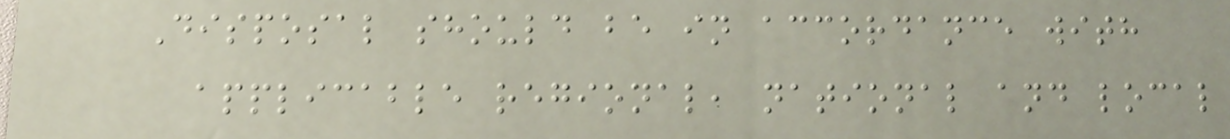Disposal should be in accordance with
applicable regional, national and local
